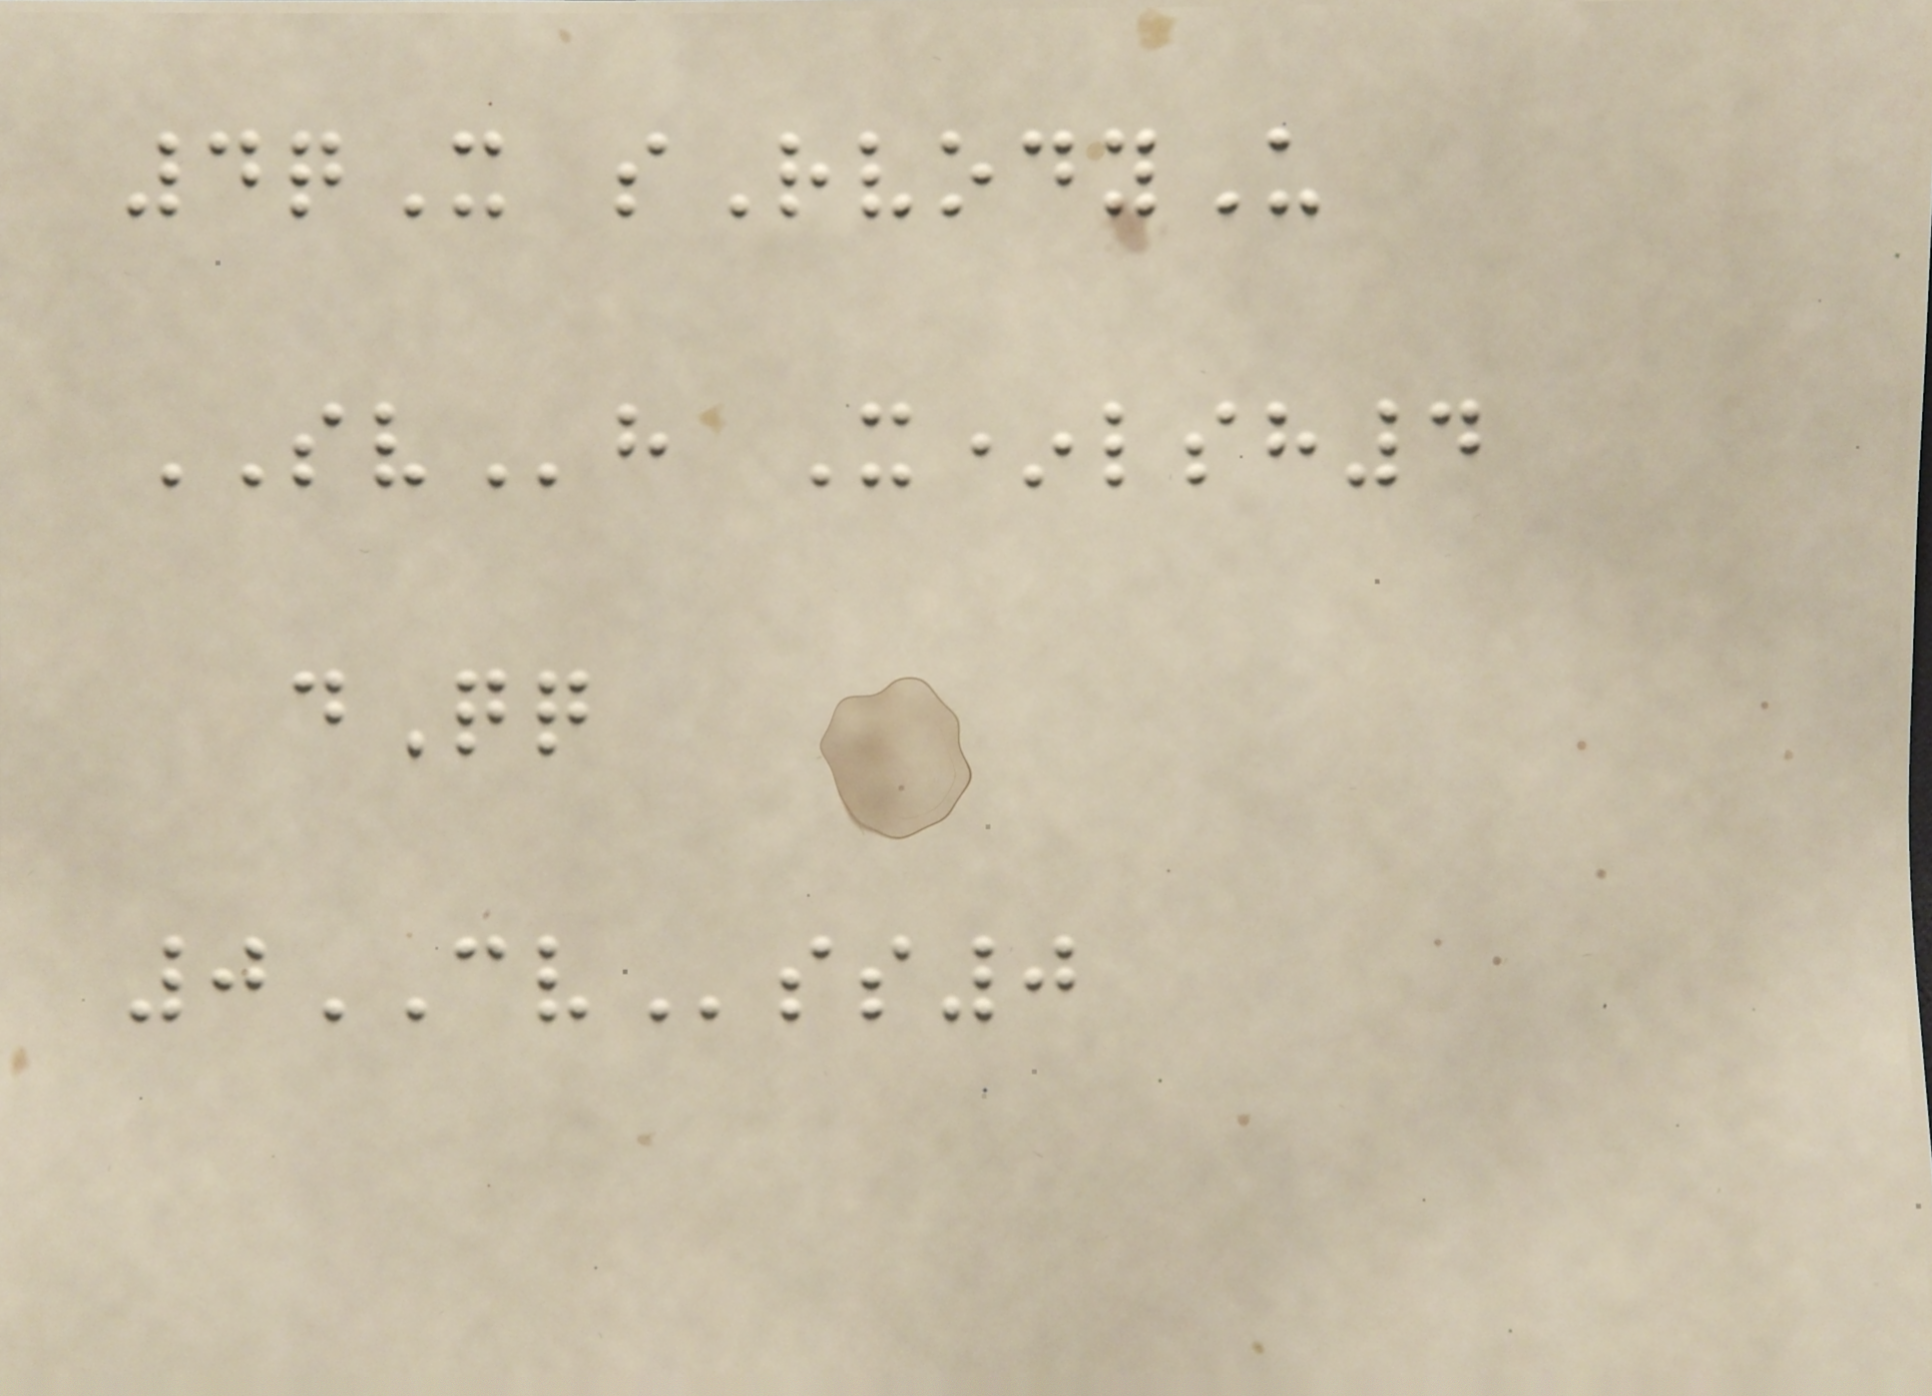4qX sRvodyU
SVh X*lsh4
dQq
0CVss0
